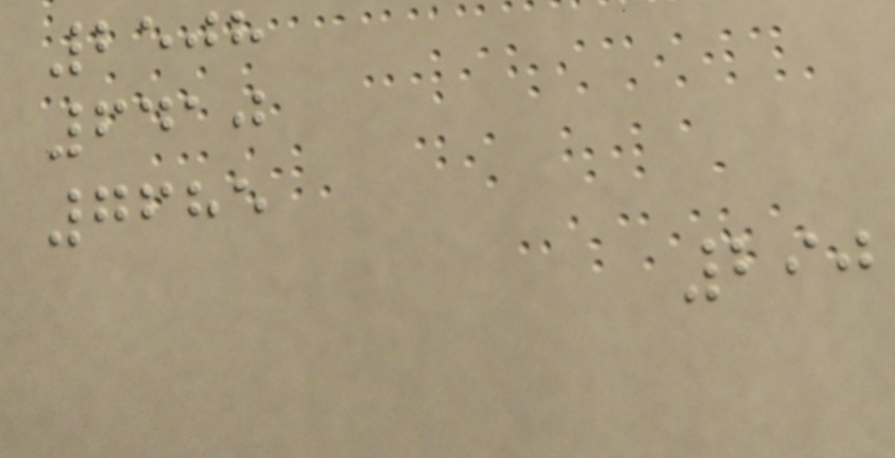2508
6410
7685
290
